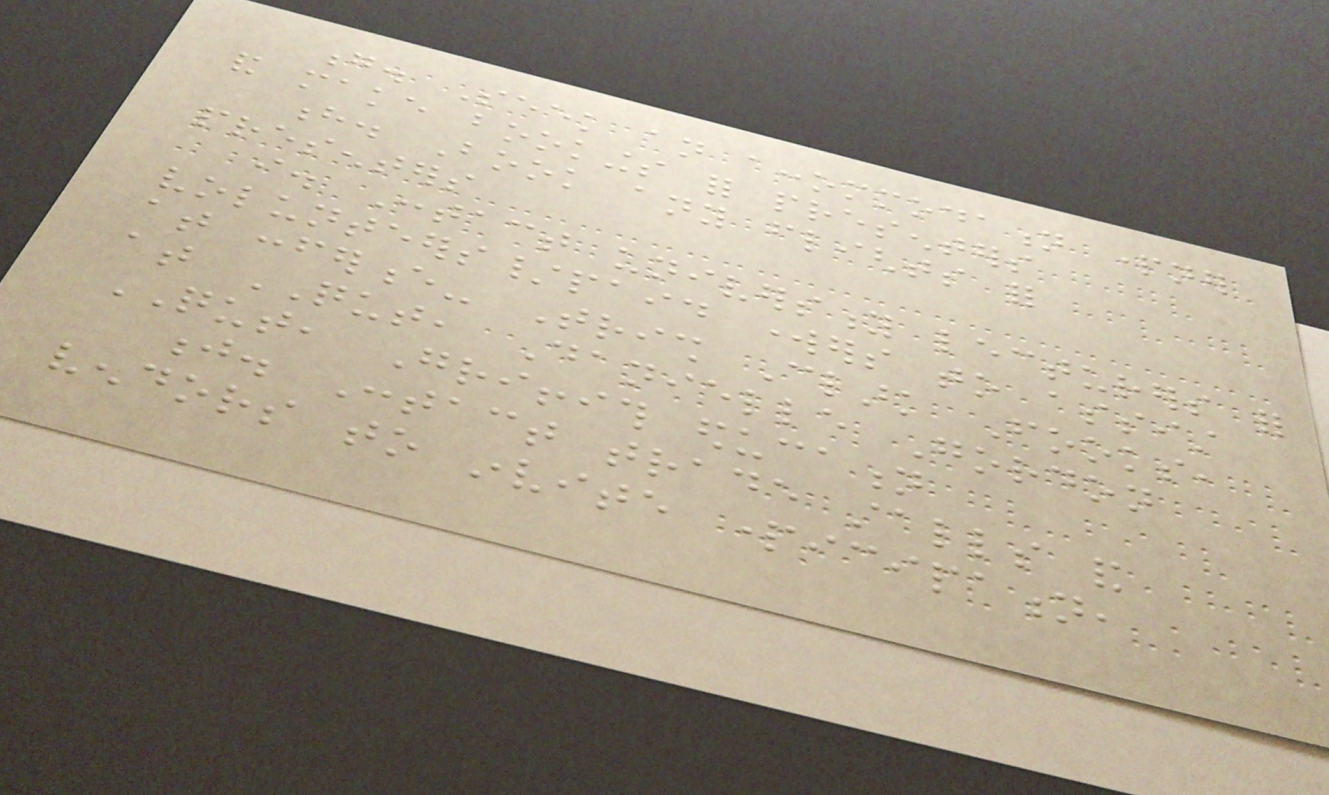g. Seek an accommodation partner
and make bookings for presenters
h. Book any flights for
presenters
i. Contact university lecturers for
volunteers/paid workers to assist
at conference- Trish Clark Fooks,
at QUT, Danielle Gordon
QUT, Griffith education
j. Contact trade stalls and
vendors to invite participation,
